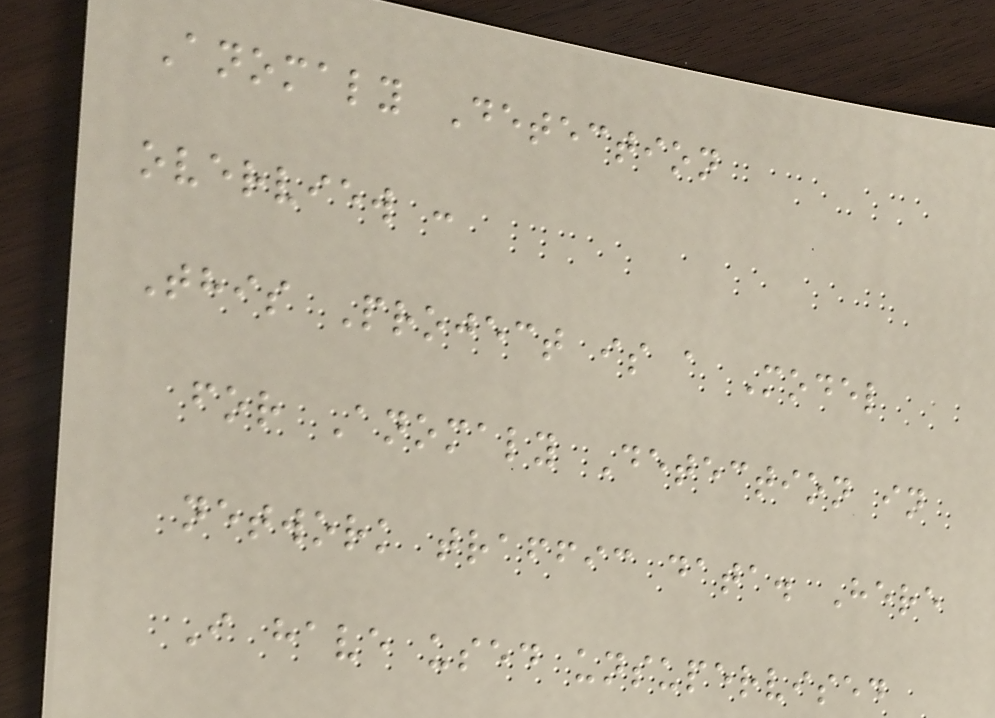Anomaly Detection
overview :
This Project is a Model
for Anomaly Detection in
network traffic data. Here
I have used unsupervised
